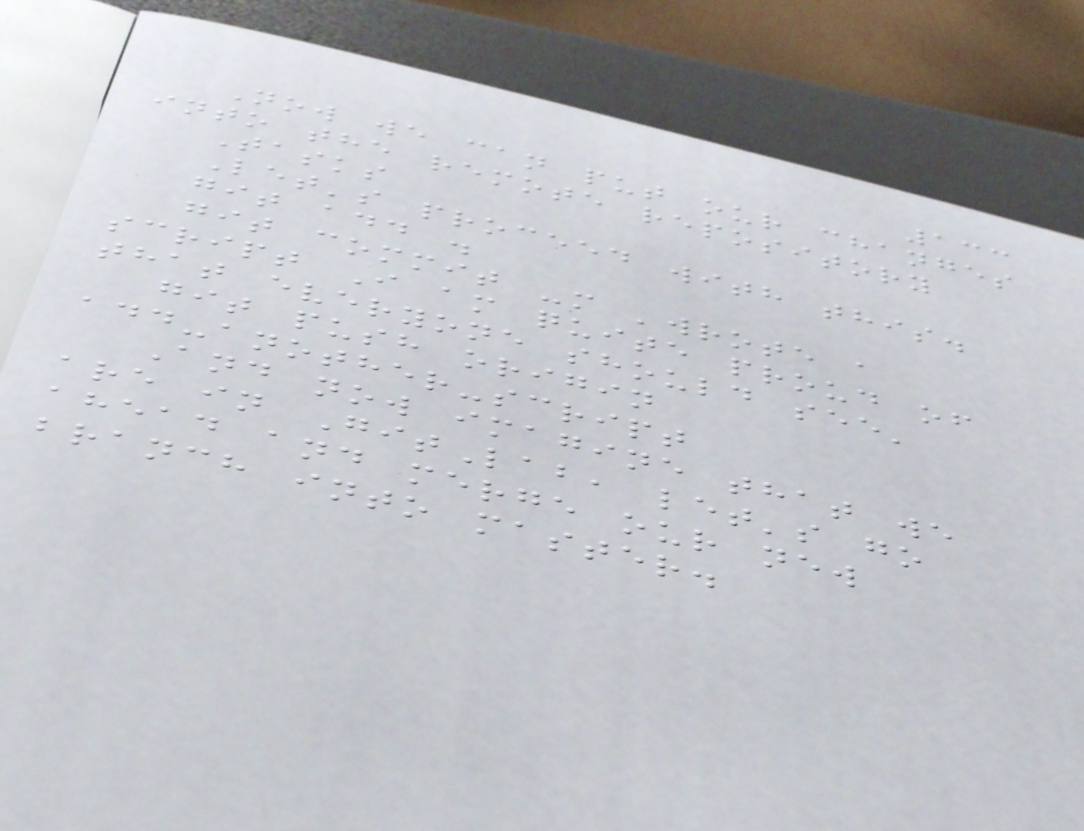133
Now we can put our changes
into the remote repository
Tasks
Let's proceed with this.
git add .
git commit -m 'wrote a
script I am quite proud of
that everyone should see'
git push origin
add-another-script
And now imagine that we
are in GitLab, let's go
ahead and merge our new
branch into master.
